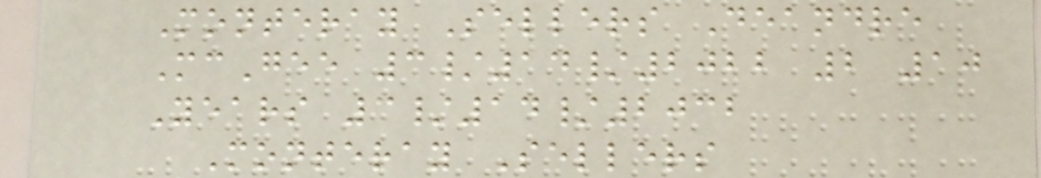Monteray Sellers Deandre
McGee 3/14/2022 2 10
Years 3/14/2032
Monteray Sellers
